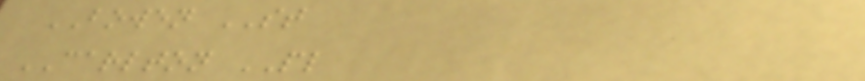BOWEN ST
CARLTON PL
